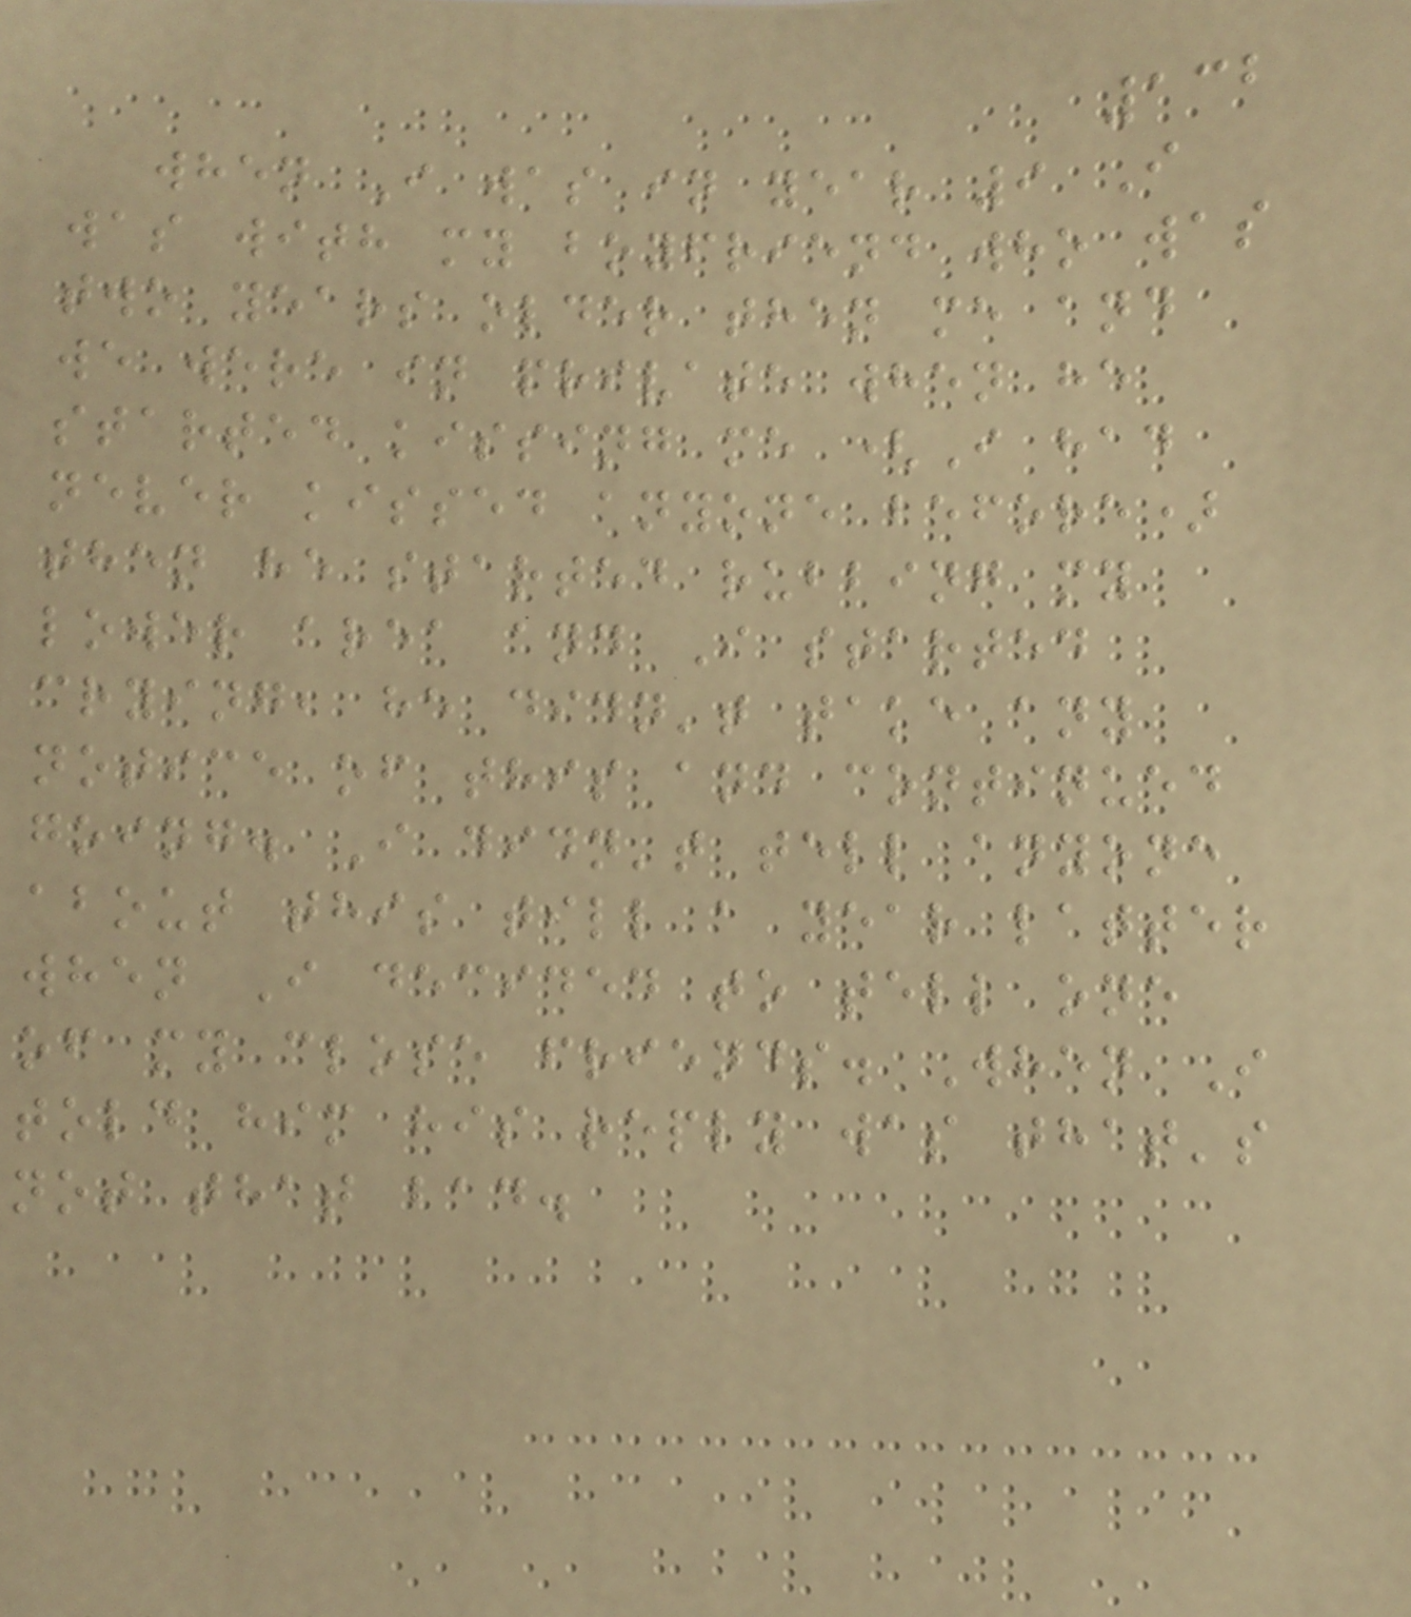132
when I was in year 9 I
was with my boyfriend who was
two years older then me and
we were in private when he
started kissing me (I had
never kissed anyone before)
then he started rubbing my
lower area and I started
crying, he didn't take any
notice of this and continued
going. I didn't tell anyone
about this till a year latter
when I decided to tell one
of my close friends. When I
told him his reply was that's
not that bad.
